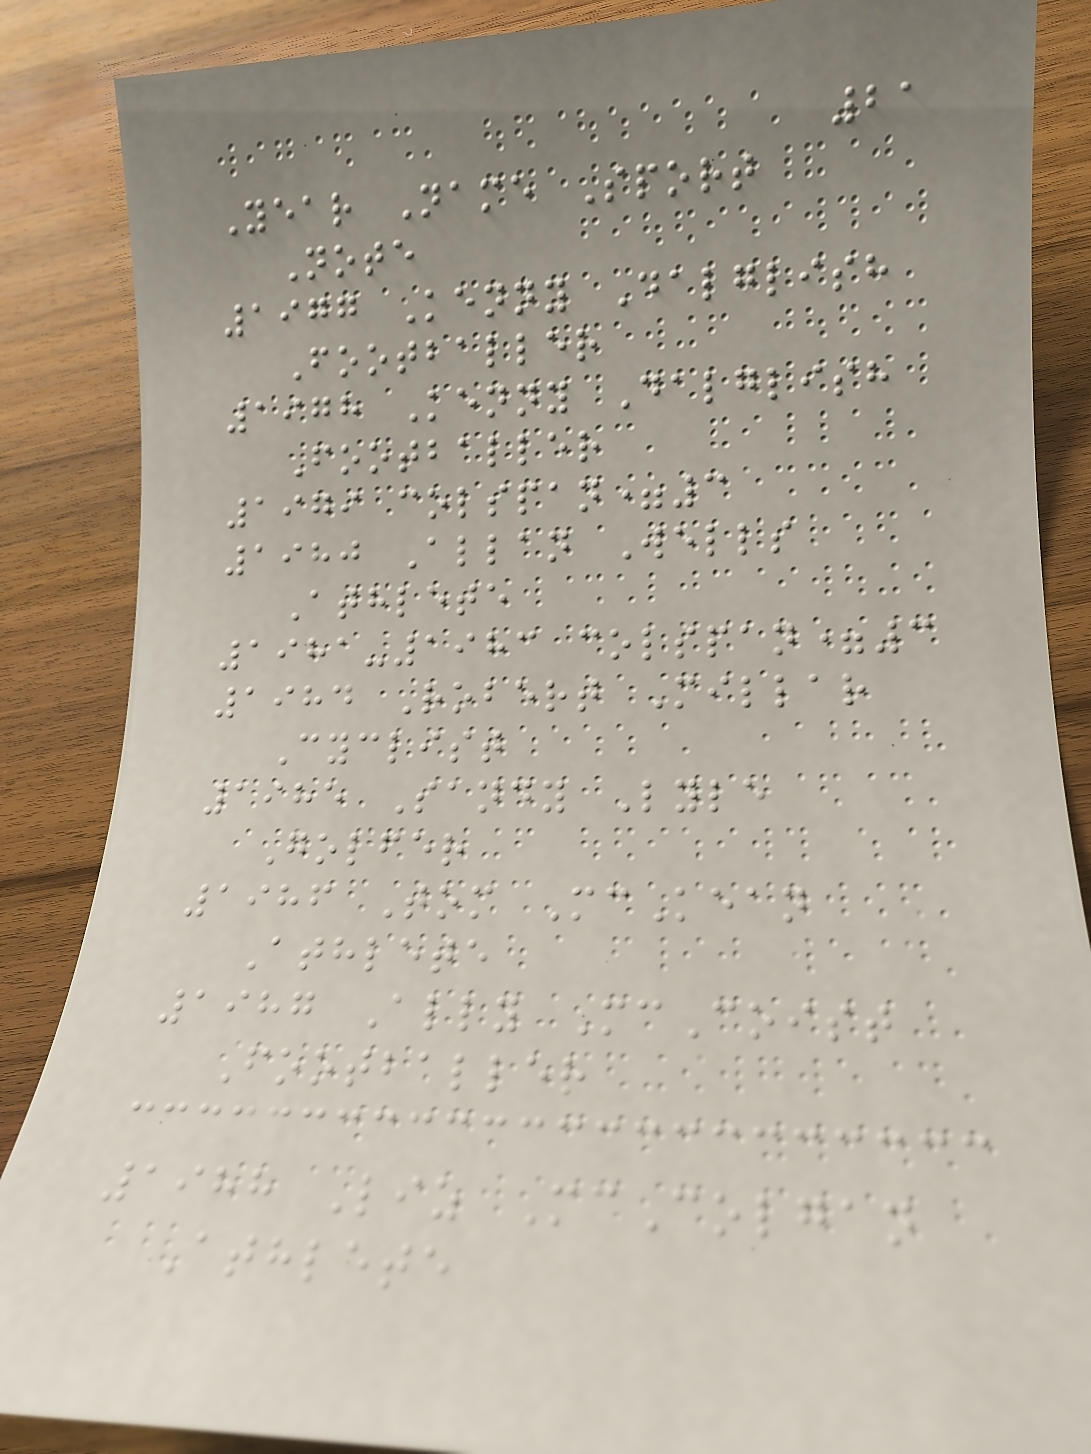21
Year Name Sport
Note
1977 Kenny Dalglish
Footballer
1978 Kenny Dalglish
Footballer
1979 colspan=3
1980 Allan Wells
Athlete
1981-1983 colspan=3
1984 Robert Millar
Cyclist
1985 Sandy Lyle
Golfer
1986 Tom McKean
Athlete
1987 Ally McCoist
Footballer
1988 Liz McColgan
Athlete
